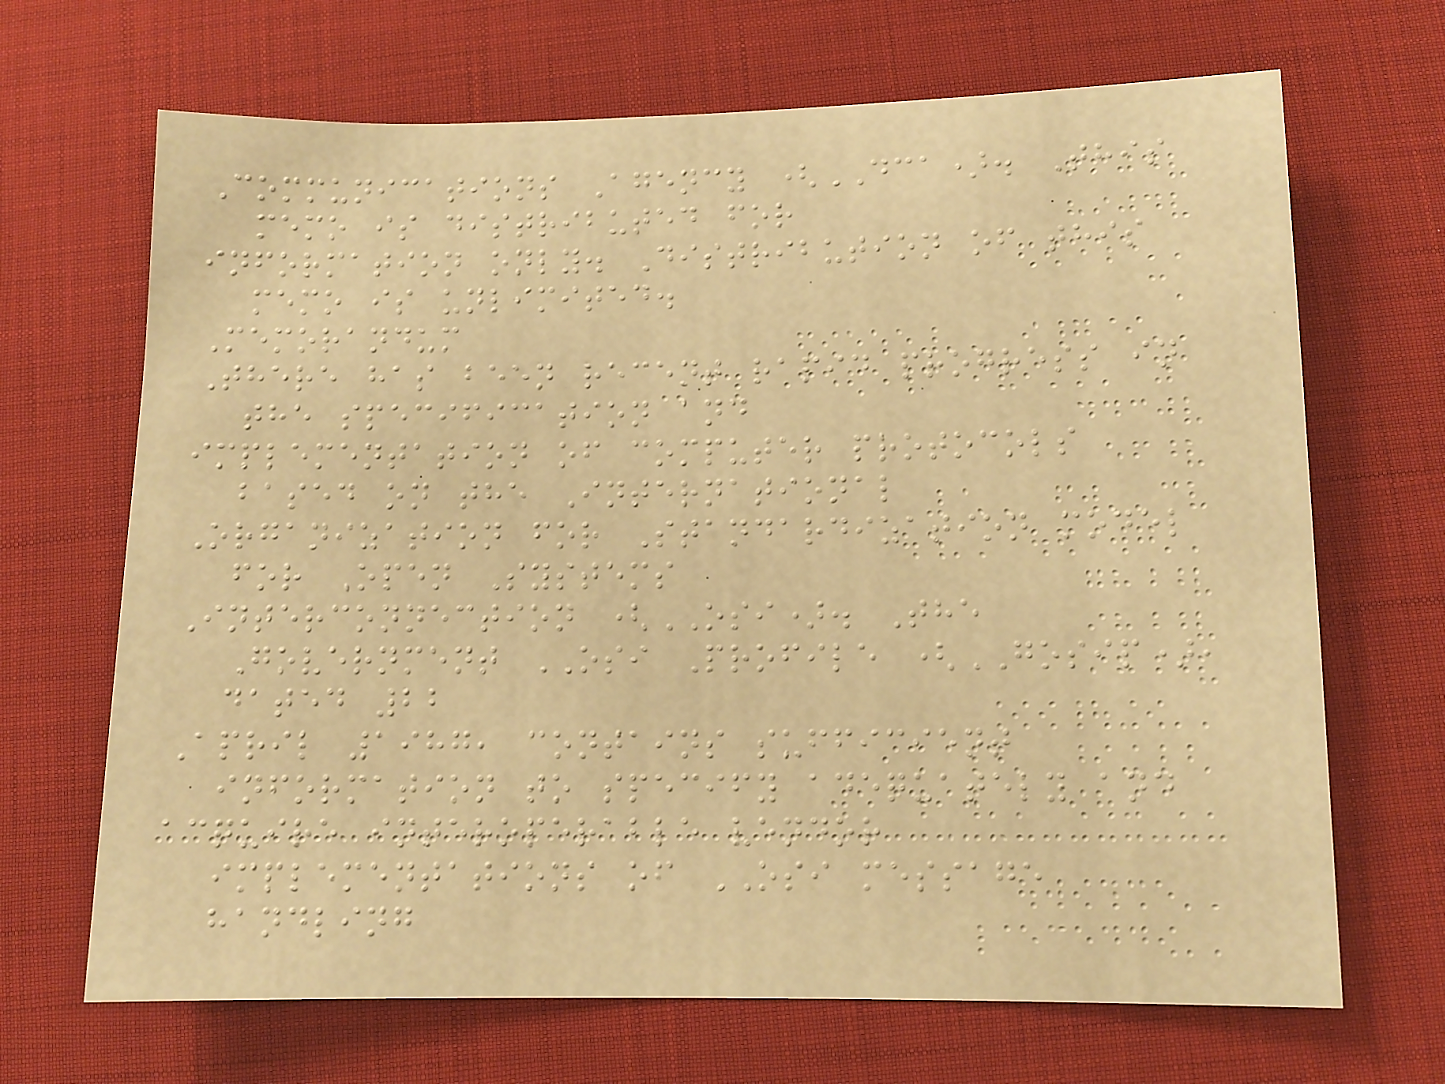Communications Agency (DCA). This
memo is distributed for
information only. Distribution of this
memo is unlimited.
Memorandum
There has been recent rapid progress in
the specification and
implementation of computer protocols
based on the International
Organization for Standardization model
for Open Systems
Interconnection (OSI). The
Government OSI Profile (GOSIP),
dated 22
April 1987, contains sufficient
information to specify adequately and
acquire interoperable vendor
implementations of OSI message
handling
